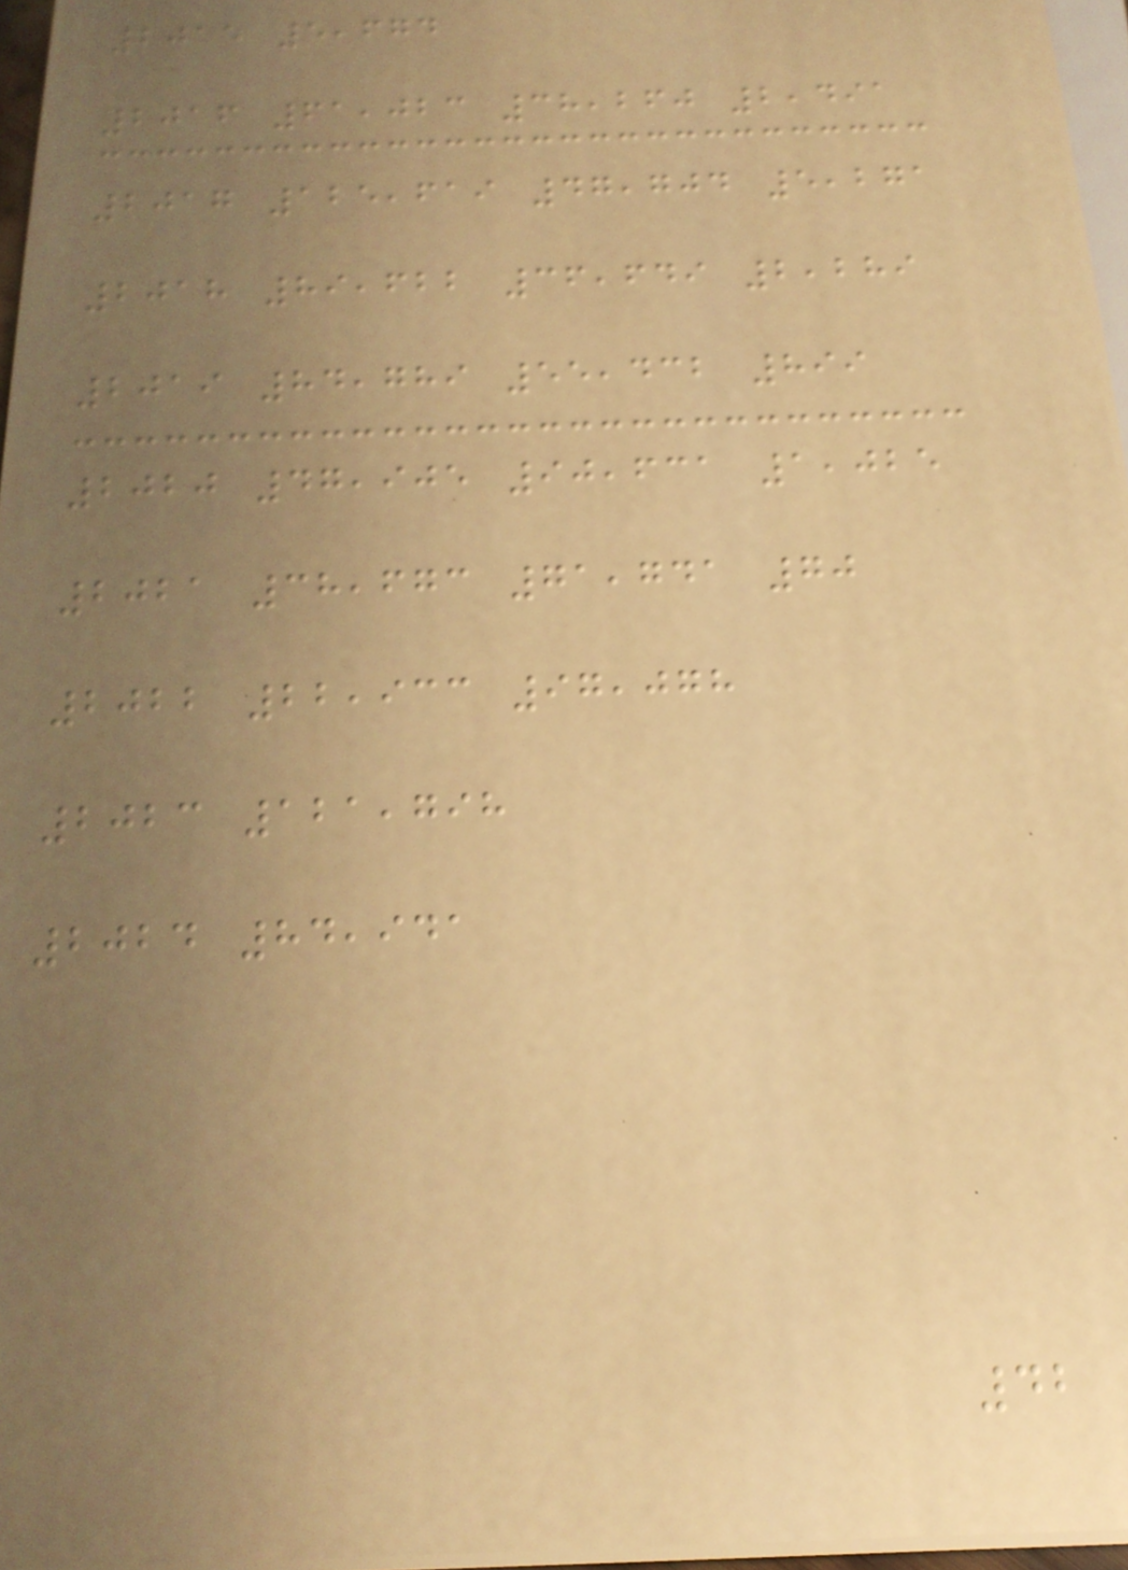2015 5,674
2016 61,023 38,260 2,491
2017 125,619 47,704 5,271
2018 89,622 36,649 2,289
2019 84,789 55,432 899
2020 47,905 90,631 1,025
2021 38,673 71,741 70
2022 22,933 97,078
2023 121,798
2024 84,941
42
